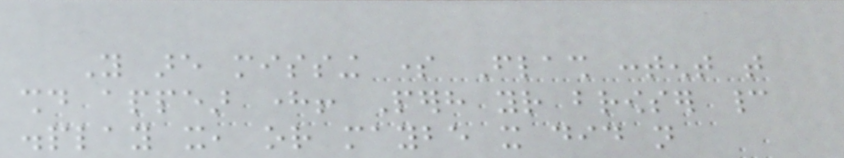You are missing some Flash content that
should appear here! Perhaps your browser cannot
display it, or maybe it did not
